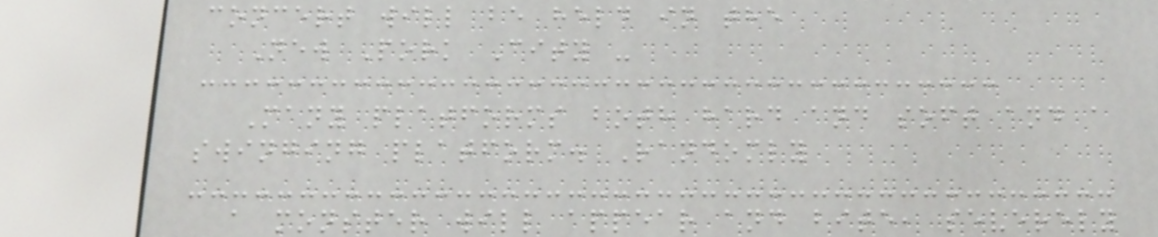concert will be held in the
New Pork City -
Many platforms both hard and soft and a
swinging platform. Randomly
a monster will appear and bite, severely
